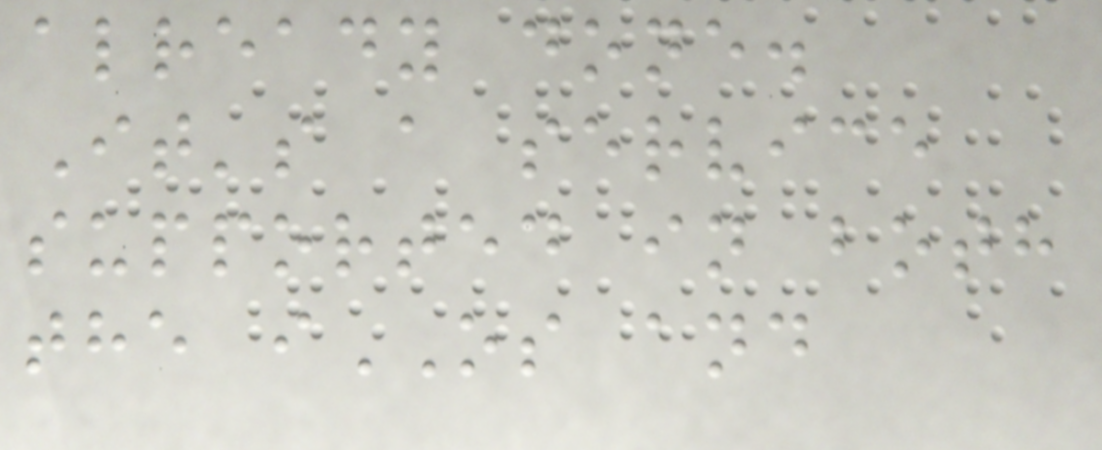already done.
It's a service
supported in both
the iOS and
